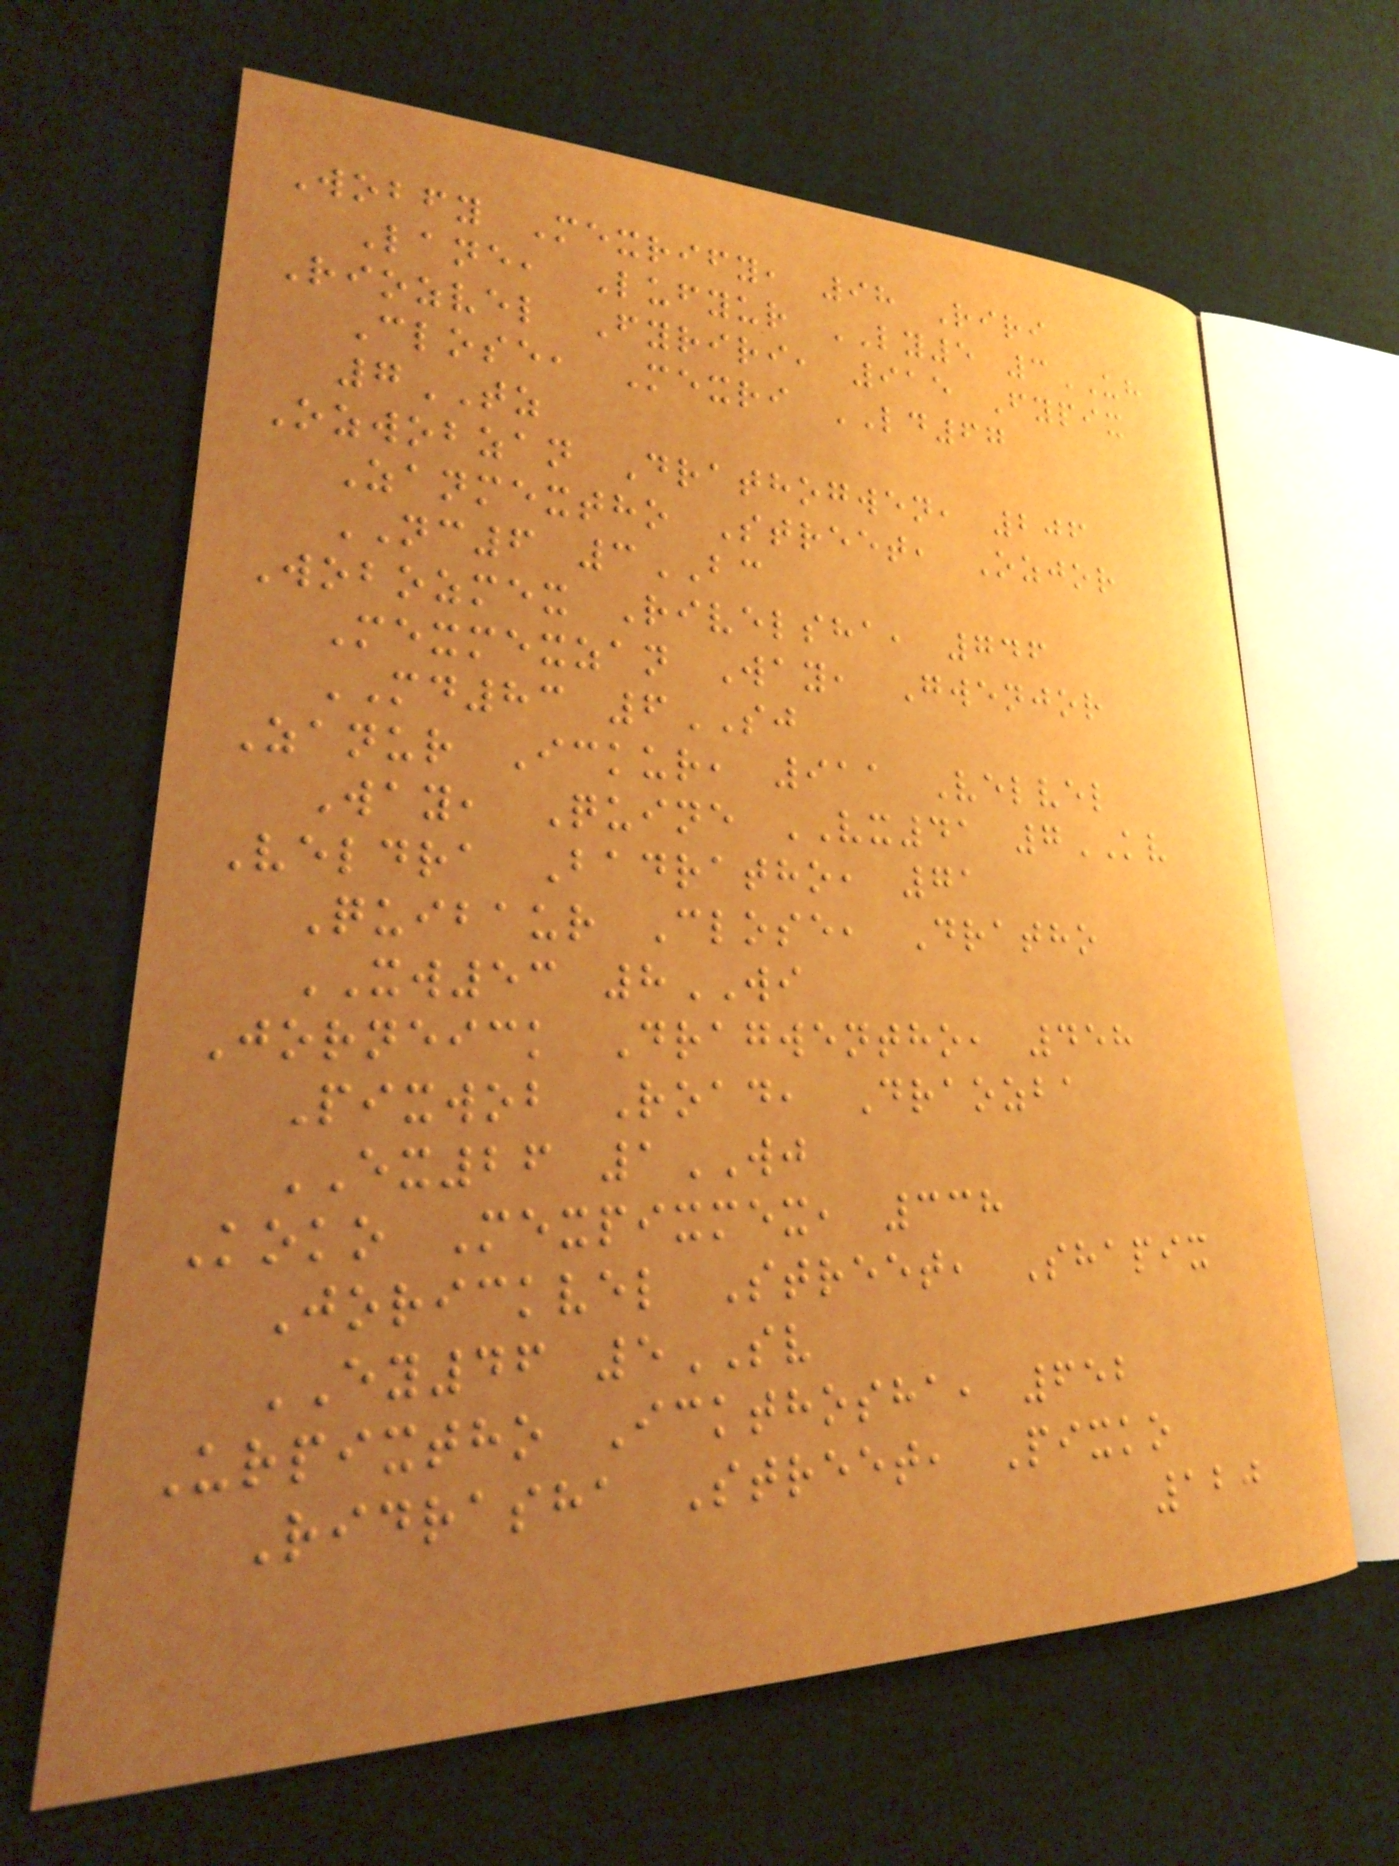Wobfy Mexrify, 98 Riri
Lane, Lufyur LY5 3UH
Riozvel Fyriri, 915 Fypix
Close, Mexri LD67
7TZ
Ozwobzan Drathogwen, 206
Zanmextho Street, Ozjor
NC6 3BC
Wobozmex Rivelsha, 746
Mexmexzan Way, Gwenjor
MD83 6SJ
Zanur Ickur, 911 Velvel
Way, Quine VX41 7KV
Veldra Badratho, 71
Quibaur Close, Dratho
XW53 8WI
Jorneick Dragwentho, 458
Pixwob Road, Draozba
EX26 1WJ
Koko Mexpixmex, 338
Jorickvel Street, Shapix
EY46 5SV
Urpixtho Ickthosha, 652
Ridrasha Street, Pixko
120
